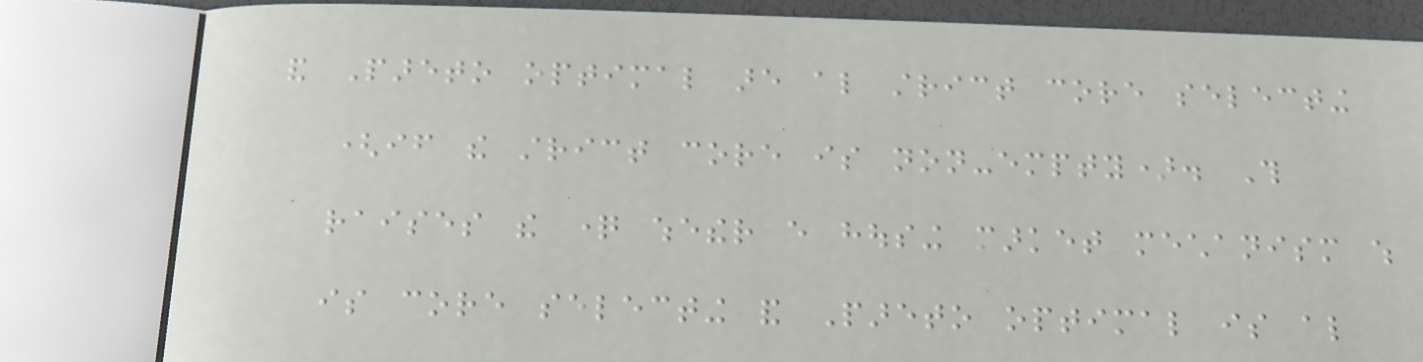and Pareto optimal are also strict core selecting
(if the strict core is non-empty). This
raises the question whether every housing market mechanism which
is core selecting and Pareto optimal is also
